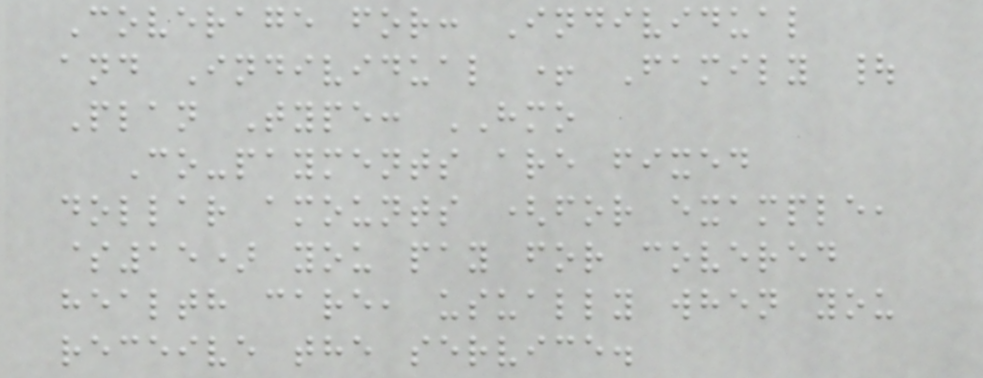Coverage for: Individual
and Individual + Family |
Plan Type: HMO
Co-payments are fixed
dollar amounts (for example,
$15) you pay for covered
health care, usually when you
receive the service.
